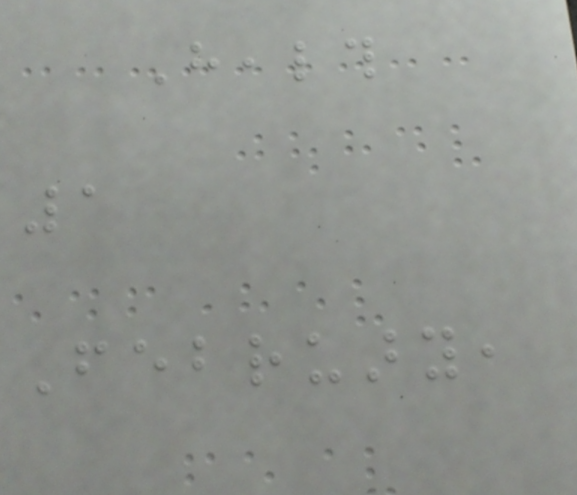Health
1
February,
